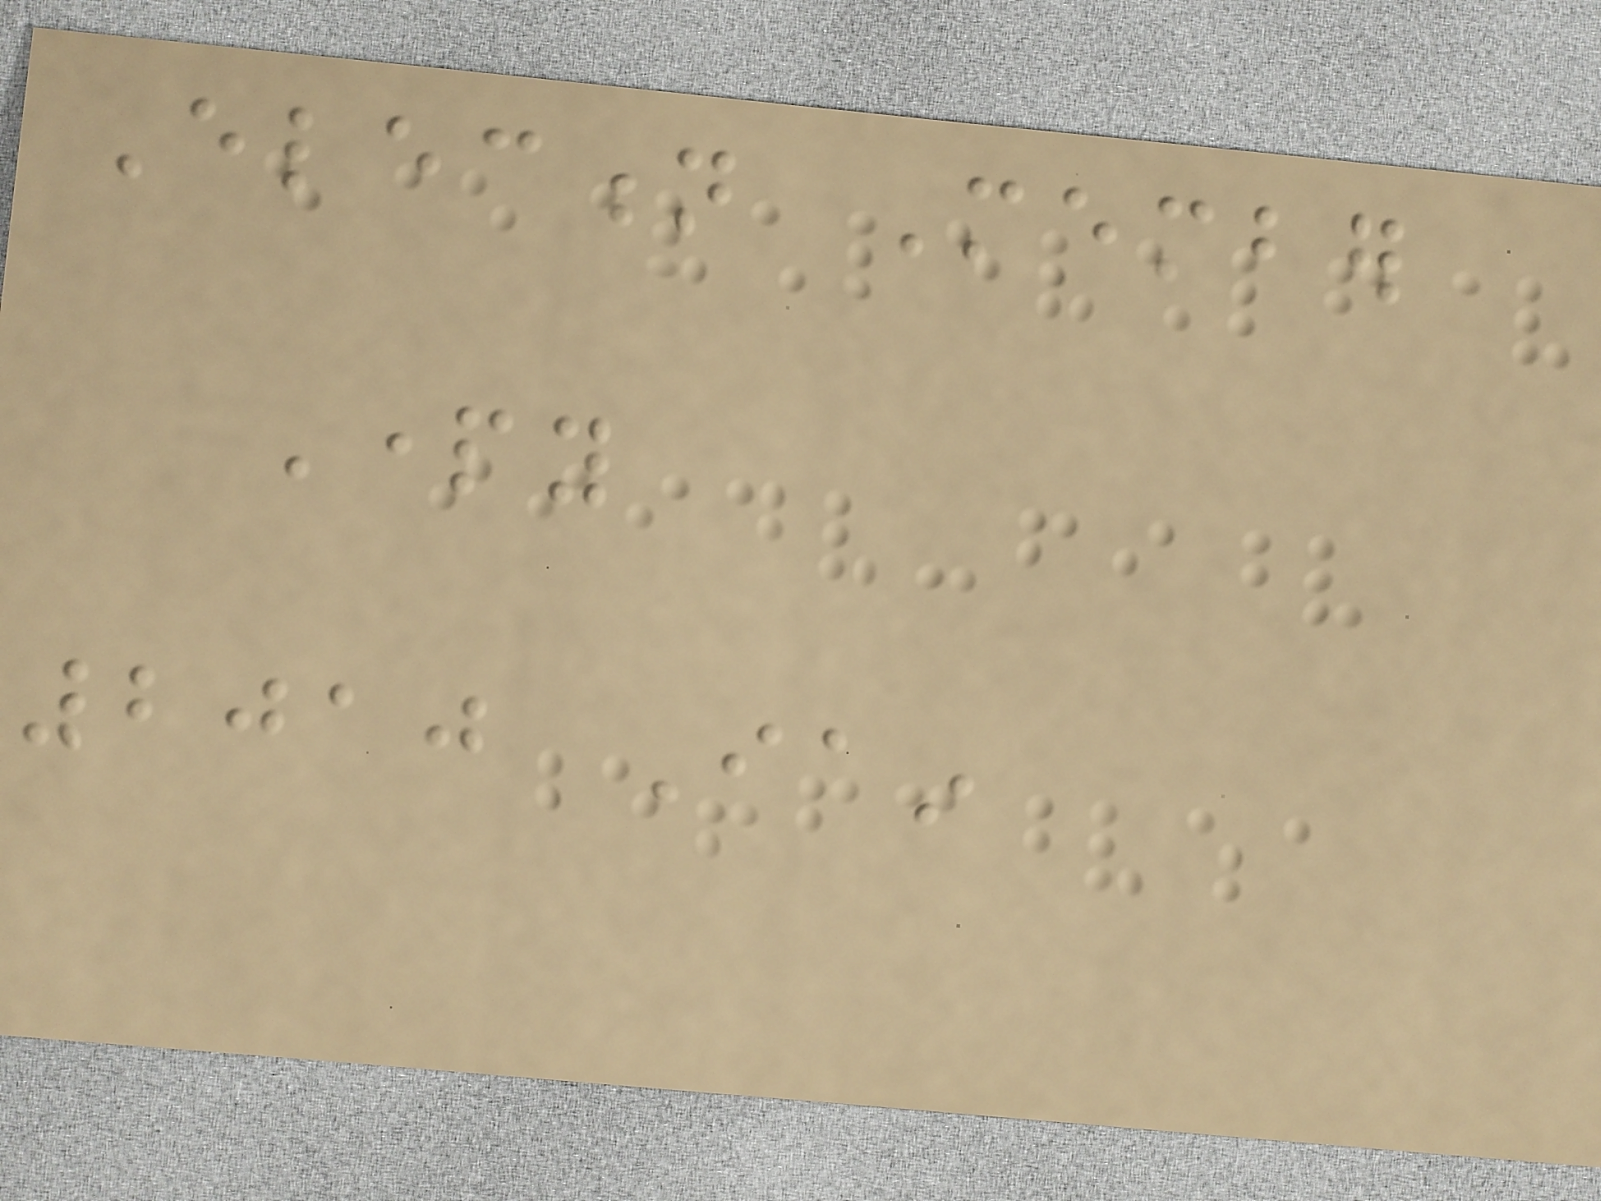Election Member
Party
2010 Iain
